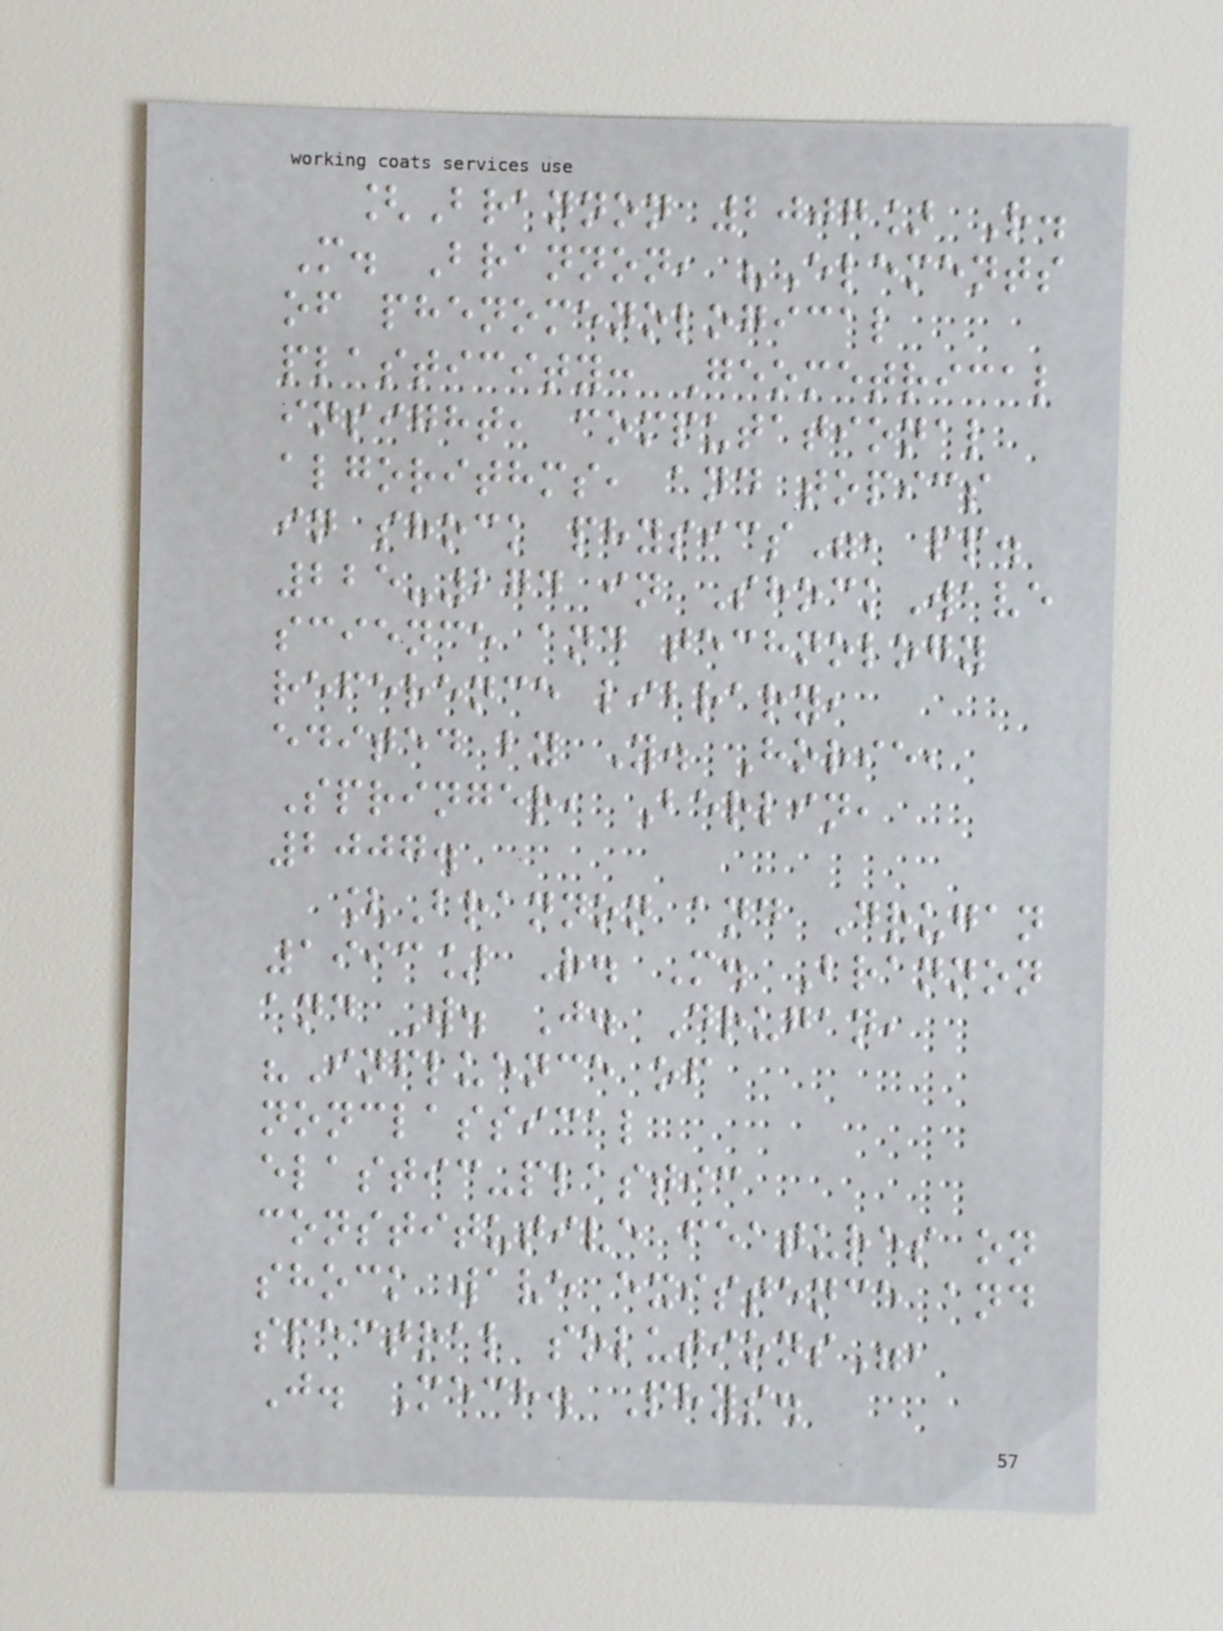[Brannon 2007] R.
M. Brannon, "Elements
of phenomenological
plasticity: Geometrical
insight, computational
algorithms, and topics
in shock physics", pp.
225-274 in ShockWave
science and technology
reference library,
edited by Y. Horie,
Springer, Berlin,
2007.
[Brannon and Drugan
1993] R. M. Brannon
and W. J. Drugan,
"Influence of
nonclassical
elastic-plastic
constitutive features on
shock wave existence and
spectral solutions",
J. Mech. Phys.
